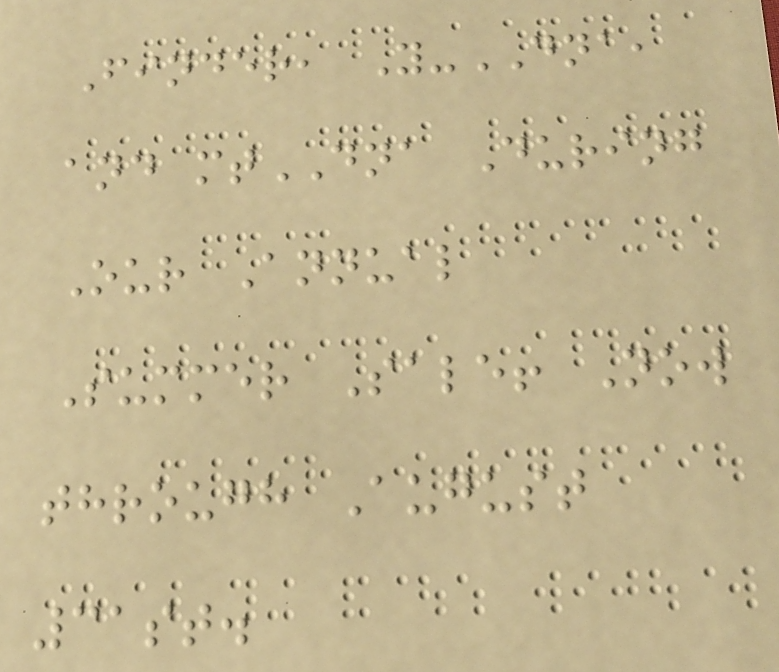Finder, Y-DNA,
and mtDNA During
Our Annual
Summer Sale! Now
through August
31st.
